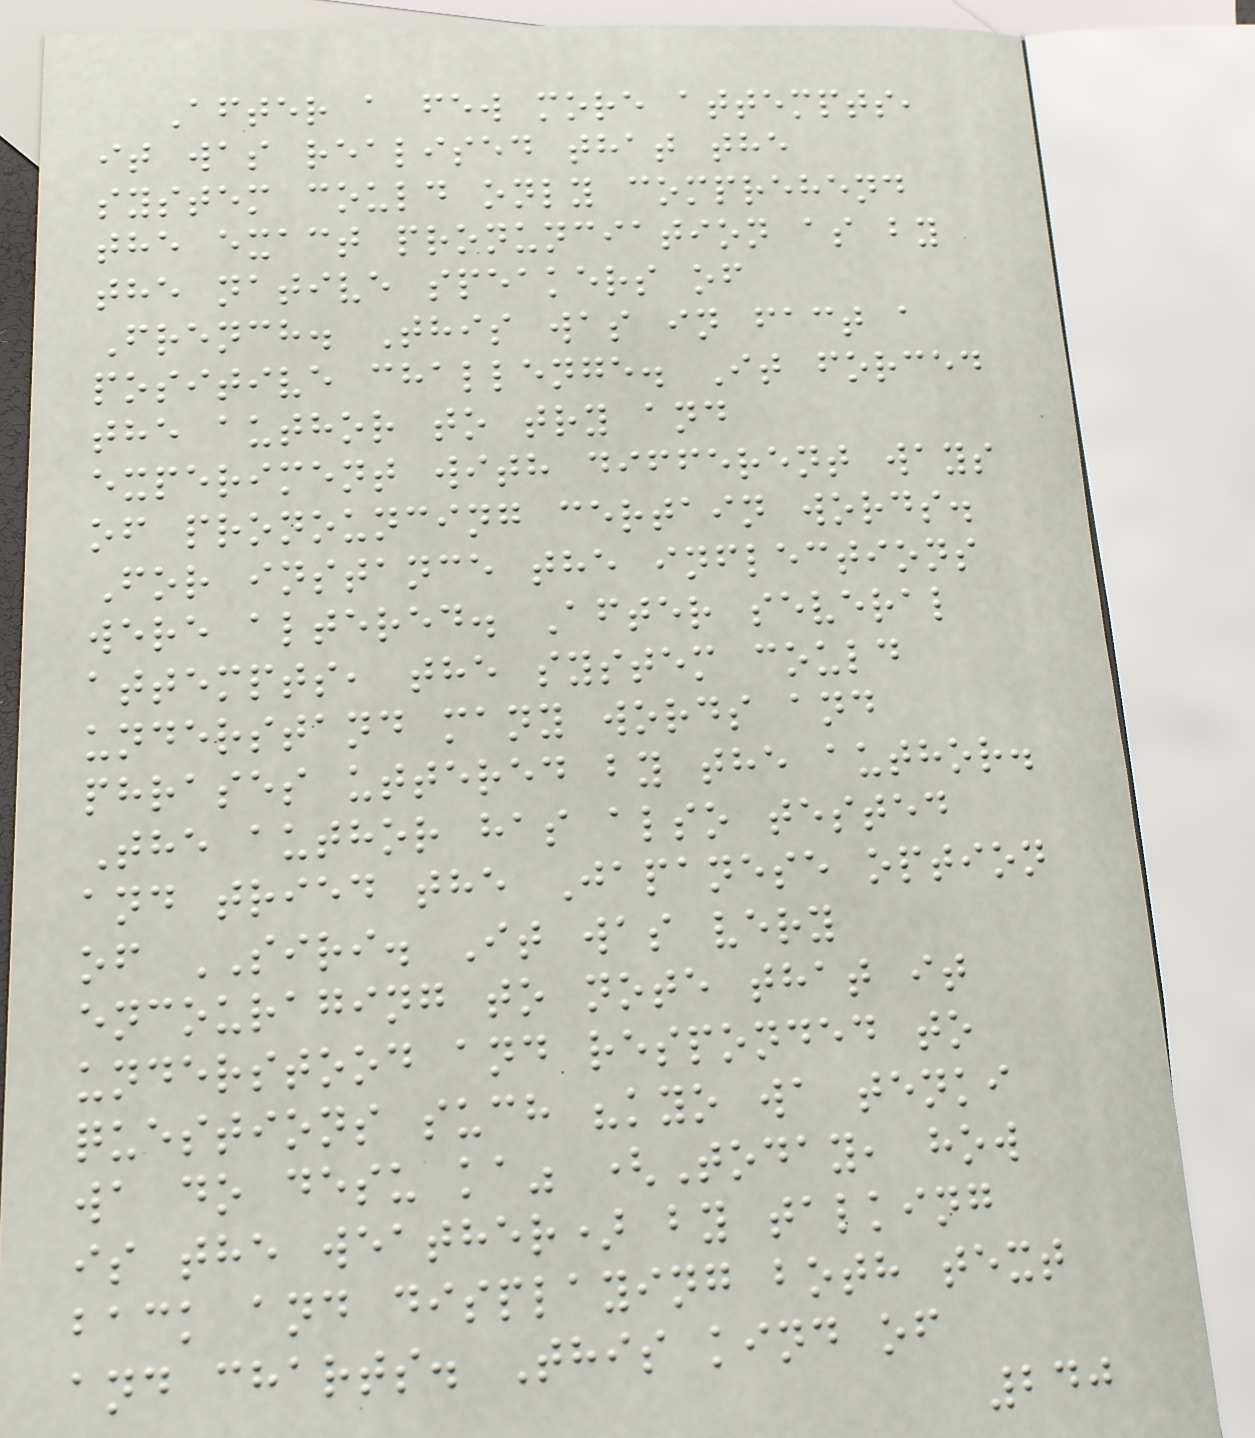After a few more attempts,
it was realised that the
system could only comprehend
the exact pronunciation as by
the native speakers of
French. This was in fact a
positive challenge. It forced
the author to try and
experiment with different ways
of pronouncing certain words.
For instance the inflections
were altered. After several
attempts, the system could
understand many words and
phrases uttered by the author.
The author has also tested
and tried the Japanese option
of SIRI. It was very
encouraging to note that it
understood and responded to
questions such "kyo wa tenki
wa do desu ka" (Today, how
is the weather) by talking
back and displaying both text
and charts. This kind of
240
